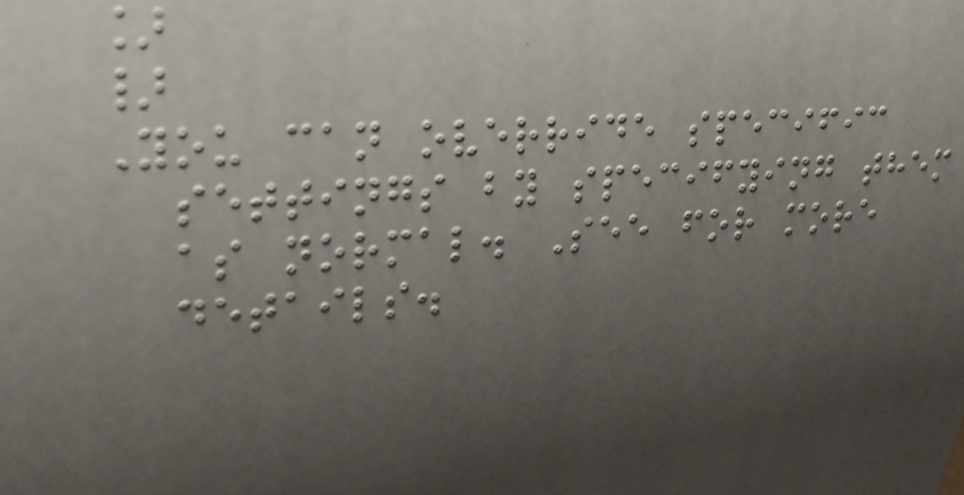]
}
You can override specific
settings by specifying them
as normal. See for more
details.
